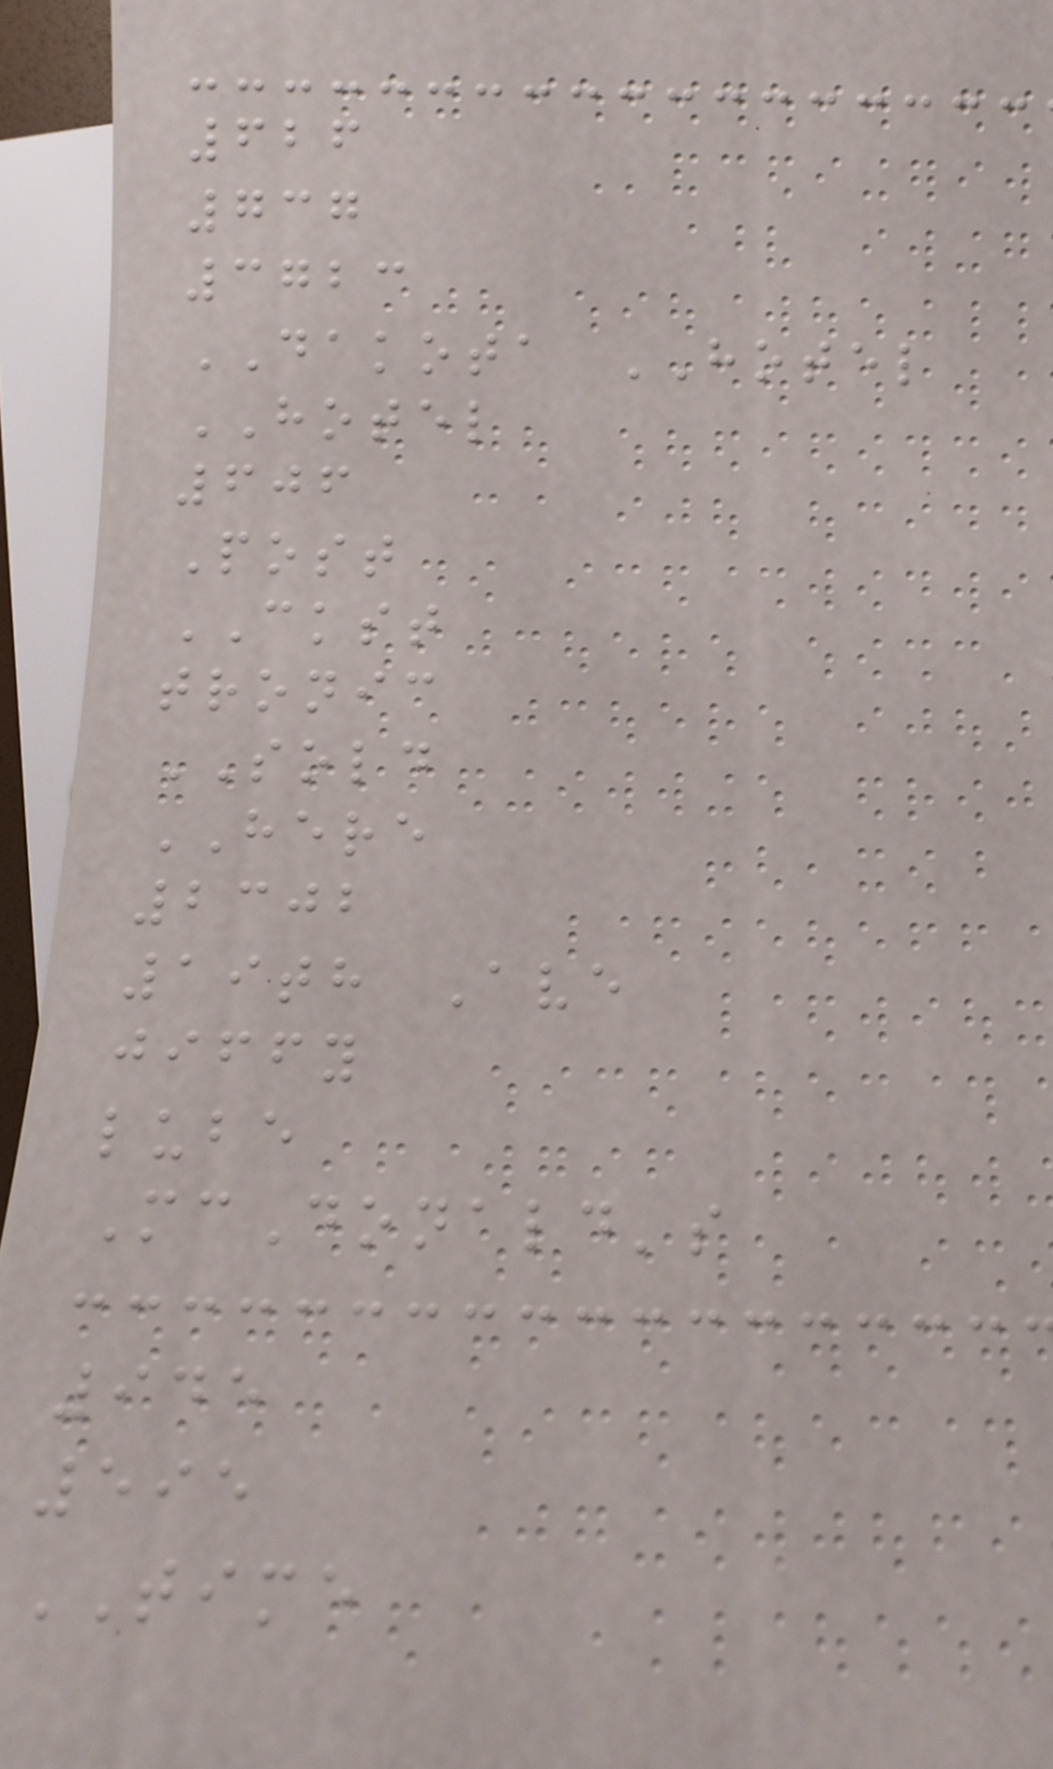626
737
3723
DAKOTA HOTEL
HOTEL
606
Post
CKST
tronic
SOLD
HERE
2302
19th Ave
jiffy
lube
McDonald's
945
595
TIME
